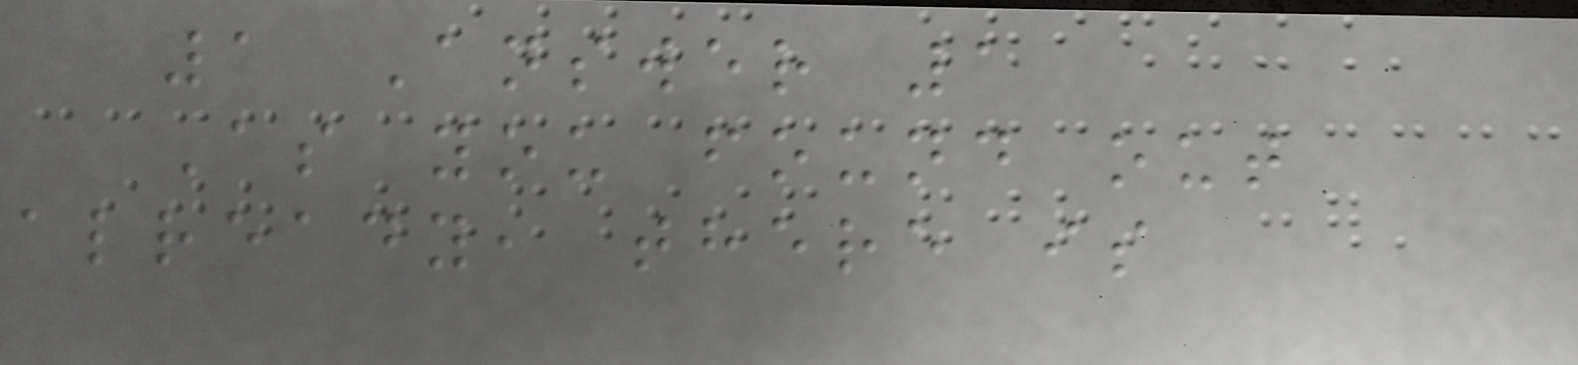1 Answer 1
As you found out
already, there is
